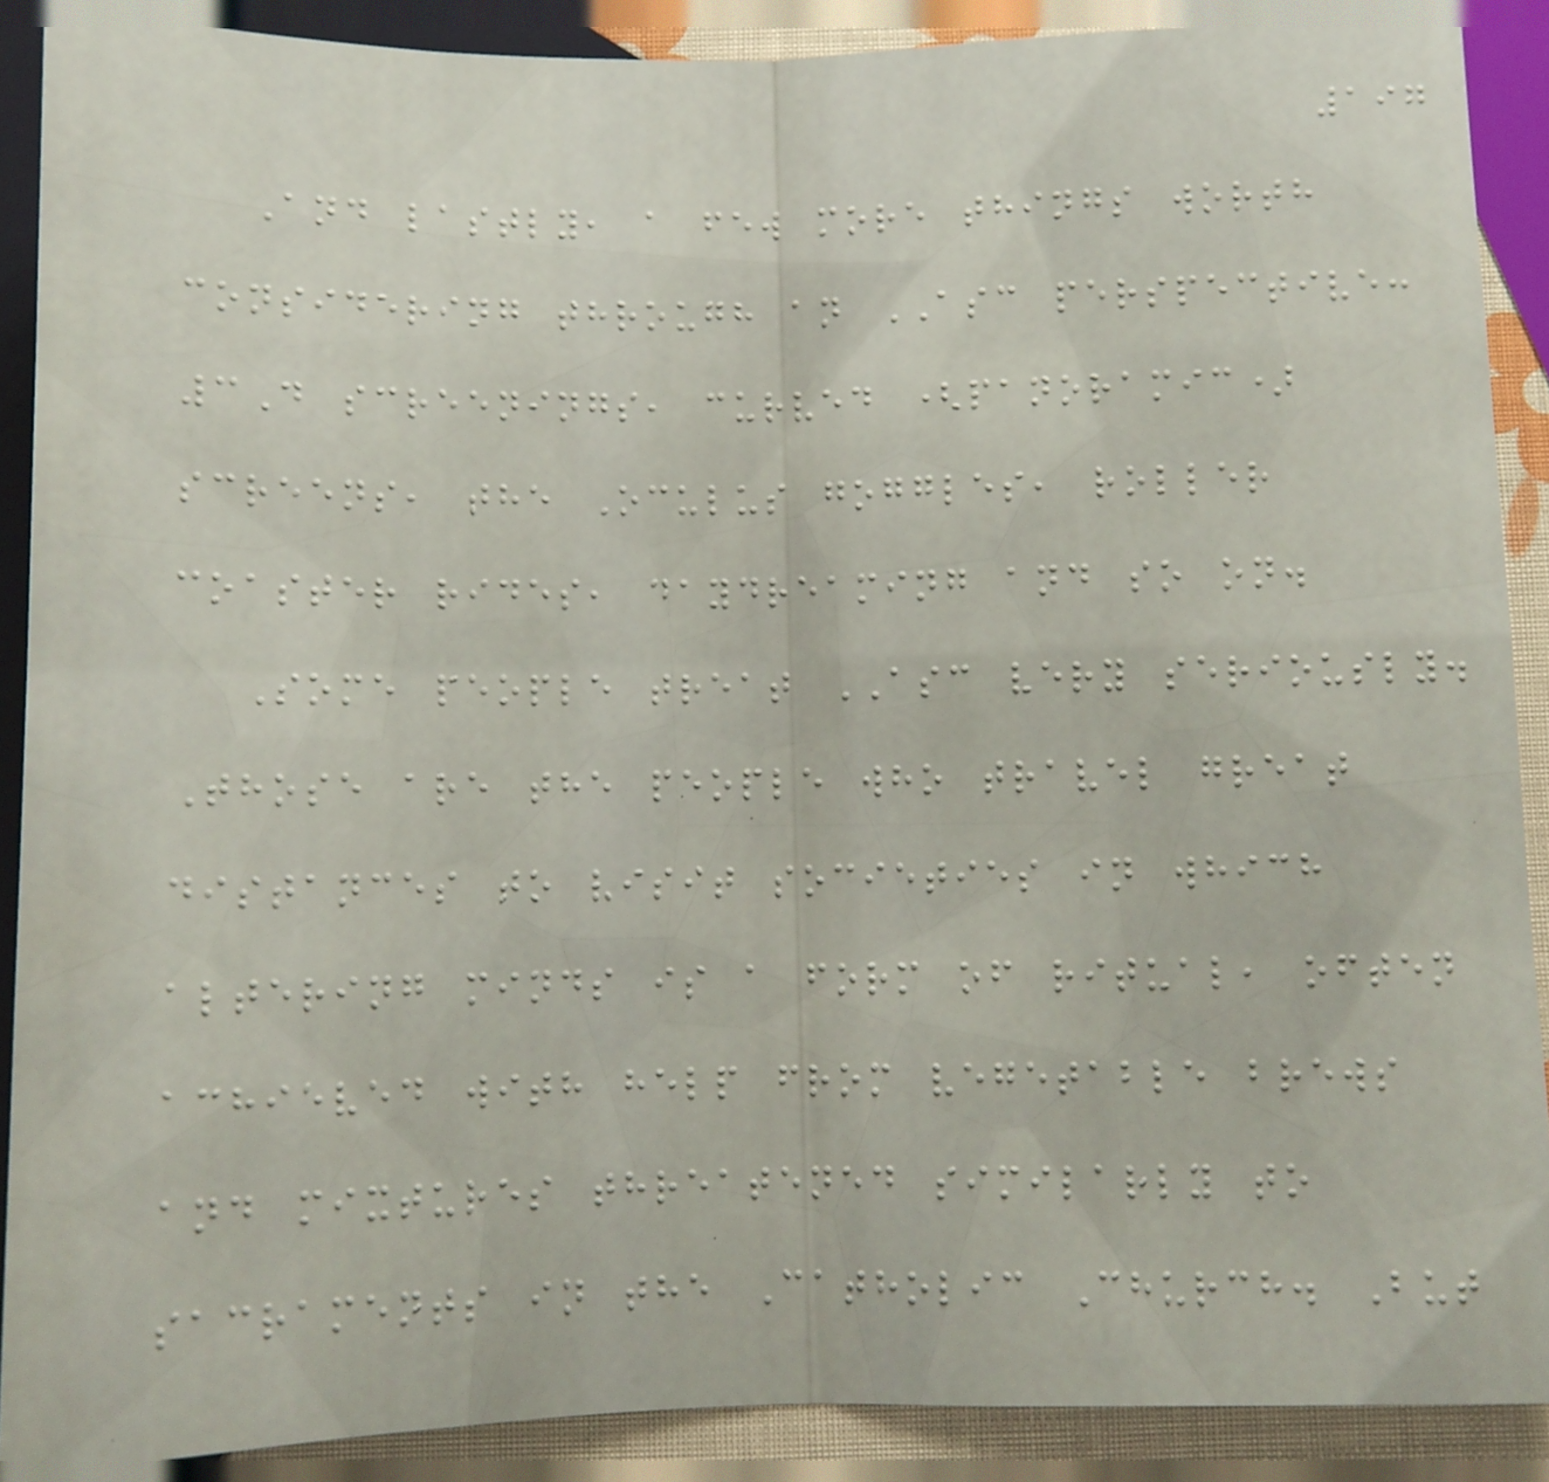197
And lastly, a few more things worth
considering through an ASC perspective:
3D screenings, curved (panoramic)
screens, the Oculus goggles, roller
coaster rides, daydreaming and so on.
Some people treat ASC very seriously.
Those are the people who travel great
distances to visit societies in which
altering minds is a form of ritual, often
achieved with help from vegetable brews
and mixtures threatened similarly to
sacraments in the Catholic Church. But
